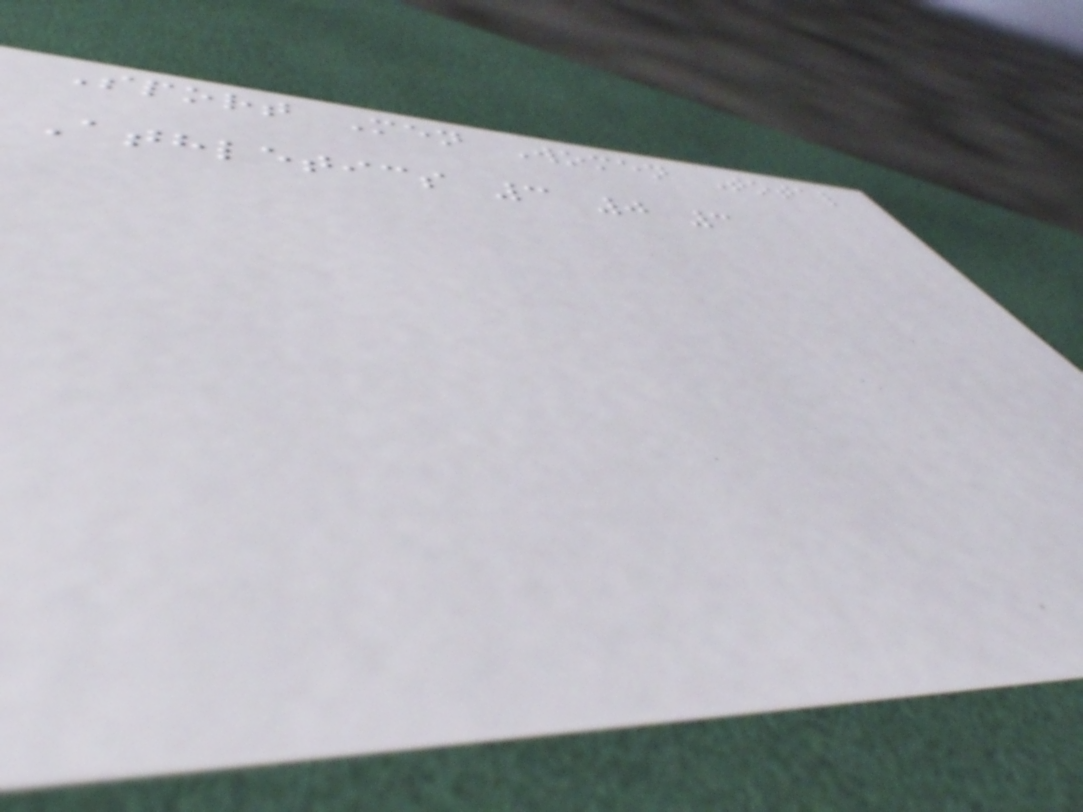Sport Men Women Total
Athletics 3 0 3
